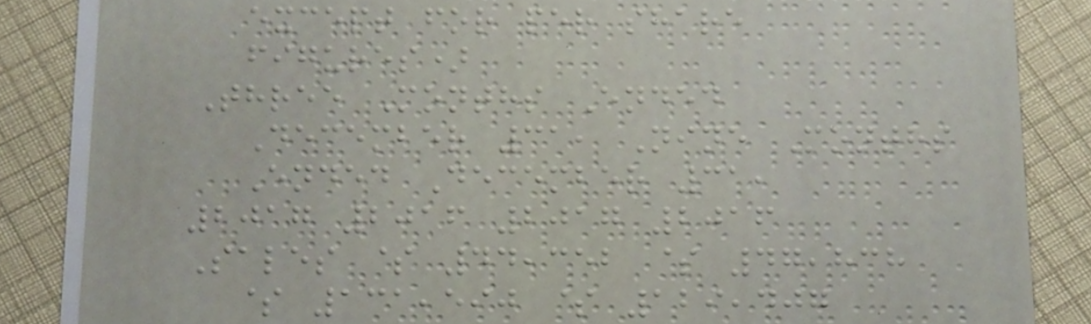except for per share
figures)
Three Months Ended
December 31, Nine Months
Ended December 31,
2017 2016 2017 2016
Sales $ 44,352 $ 47,838
$ 131,590 $ 129,407
